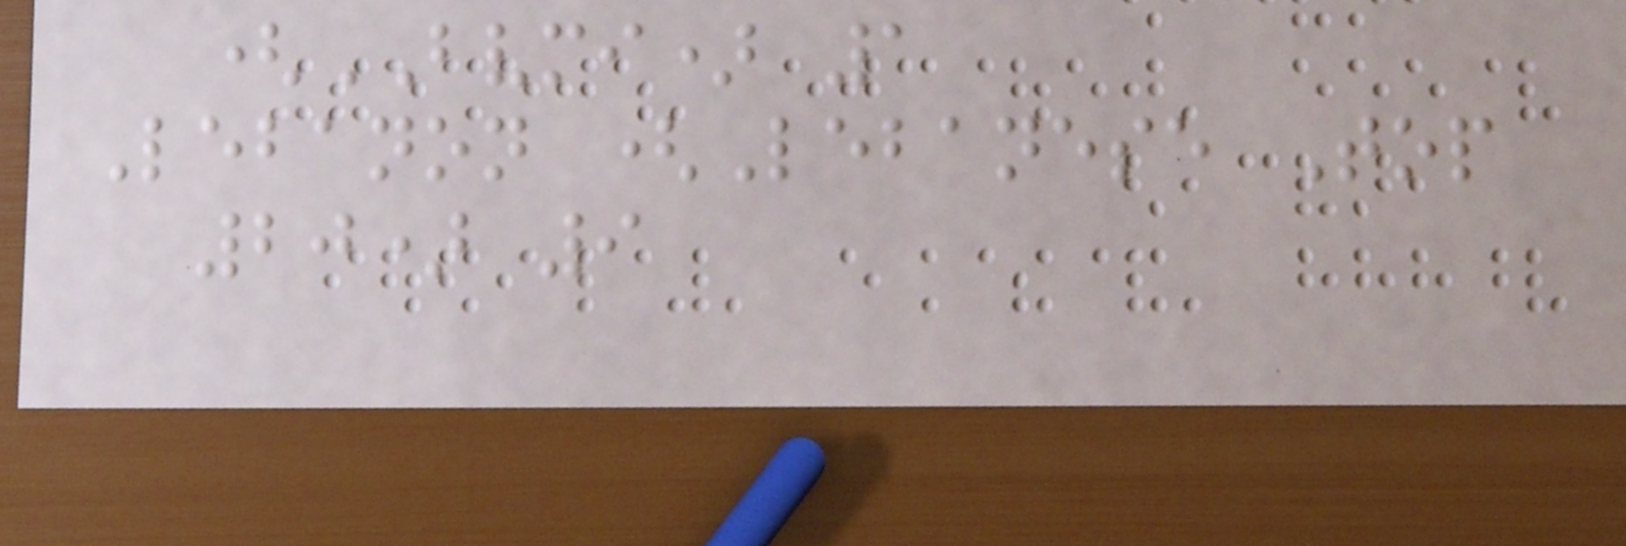(BVMI) 1
Lebanon (Lebanese Top
20) 9
